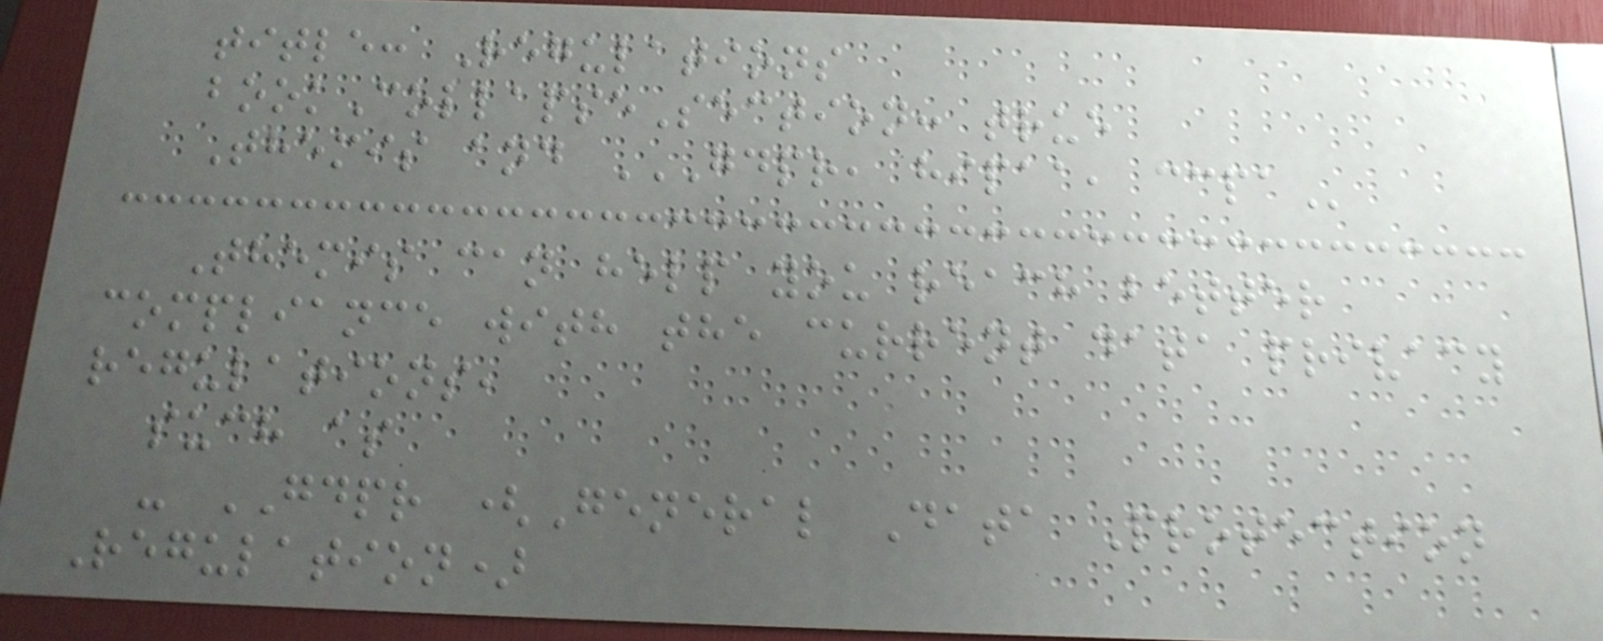title: Regulations
bookCollapseSection: true
Themis and GDPR, HIPAA, CCPA
Themis can help you reach better
compliance with the current data privacy
regulations,
such as
- GDPR (General Data Protection
Regulation)
